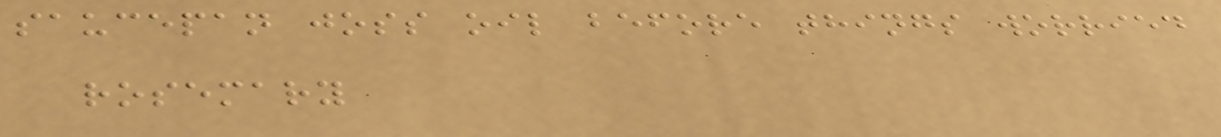saucepan joss oil before things worried
rosemary
